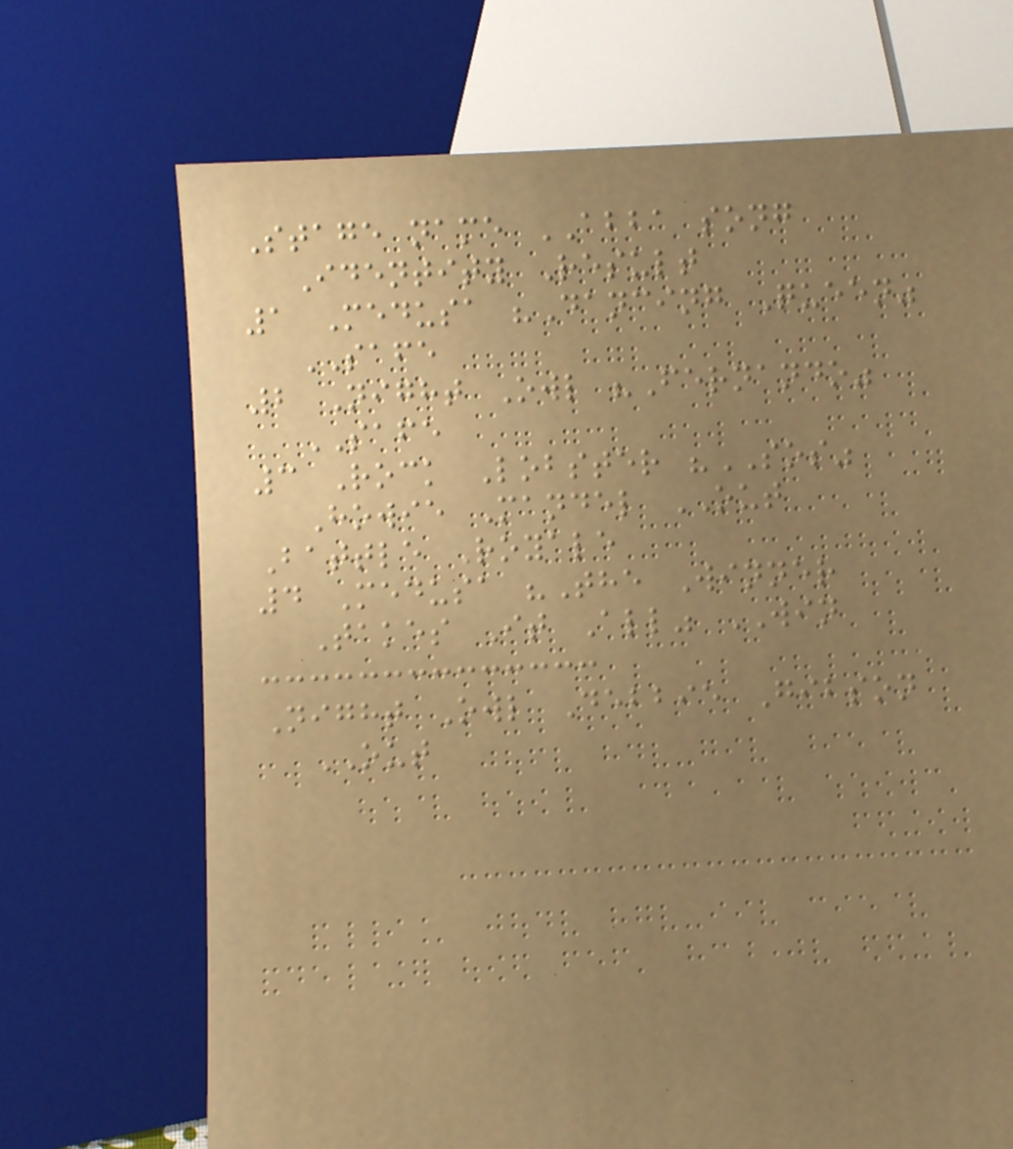Stage name ABBA song
Identity Result
1 Medusa "Dancing Queen"
SAFE
2 Night Owl "Fernando"
SAFE
3 Rock Lobster "SOS"
Howie Mandel OUT
Battle Royale
4 Medusa "The Winner
Takes It All" WIN
Night Owl Debbie Gibson
OUT
